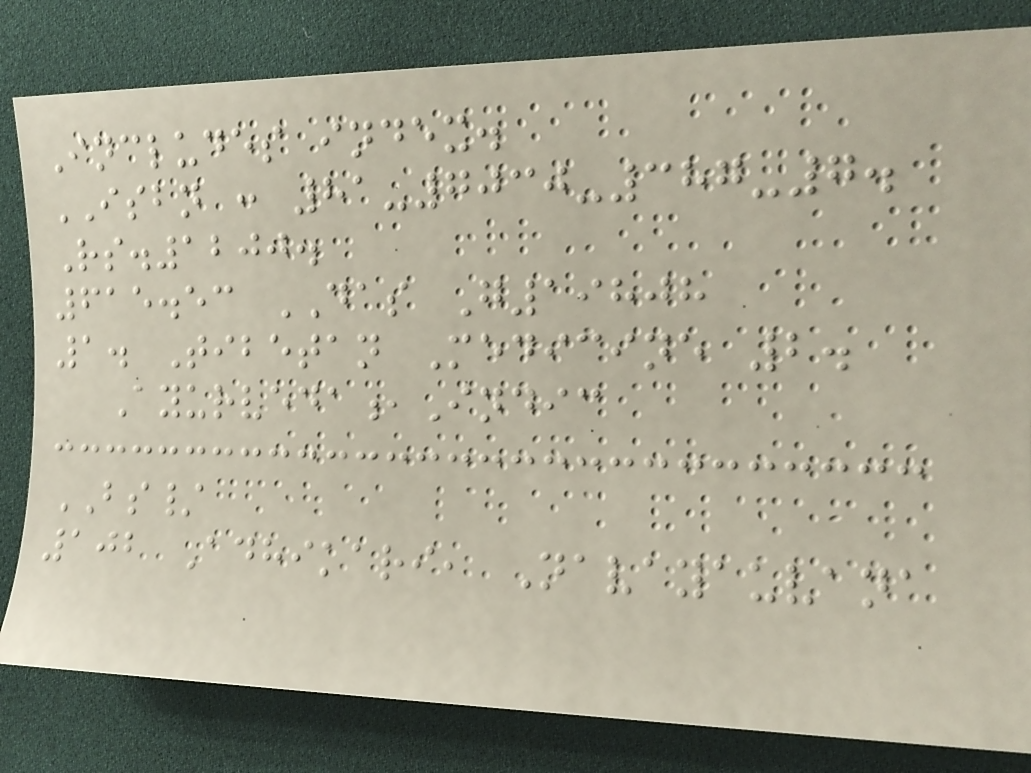Includes index.
ISBN : 81-7030-387-7.
Rs.1200.
615.53 DAS G19808
1. Tibetan Medicine 2.
Ayurveda,Indic
BS/
102 Adhikari, Navayauvana
